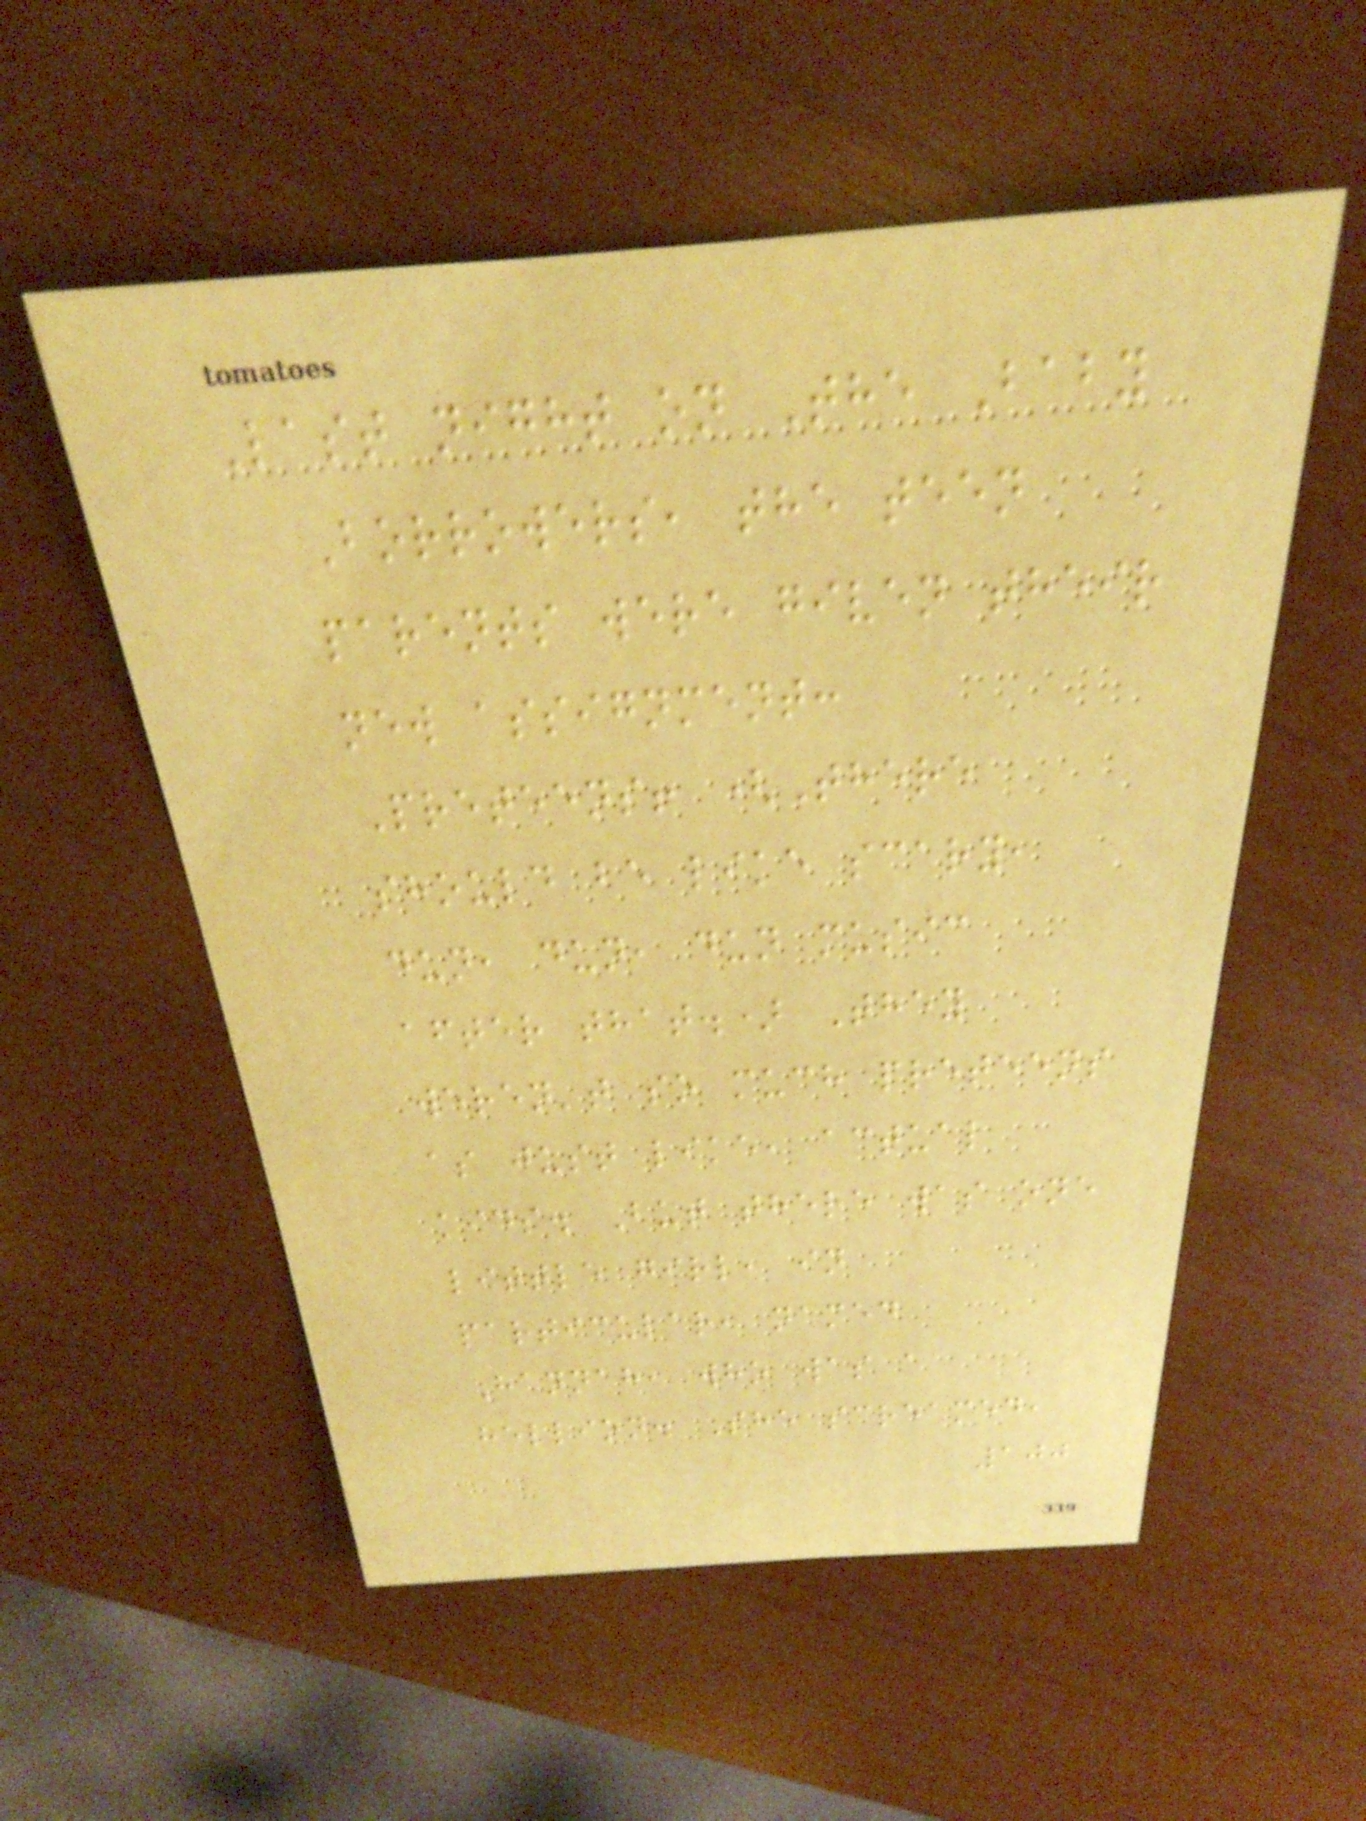Last night on The Baby
Borrowers, the teen
parents were given their
new assignment:
Preteens! (There
should be like scary,
dun, dun, dun music
after that.) They
weren't so much preteens
as just like, actual
kids. But there was one
little girl, in
particular, named
Hannah, who was a
hellion. She screamed,
100
